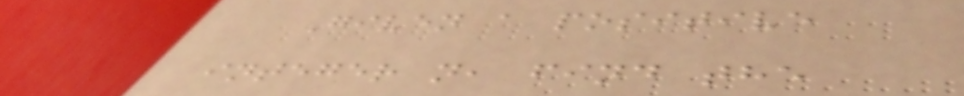Given a positive
integer n, find the
